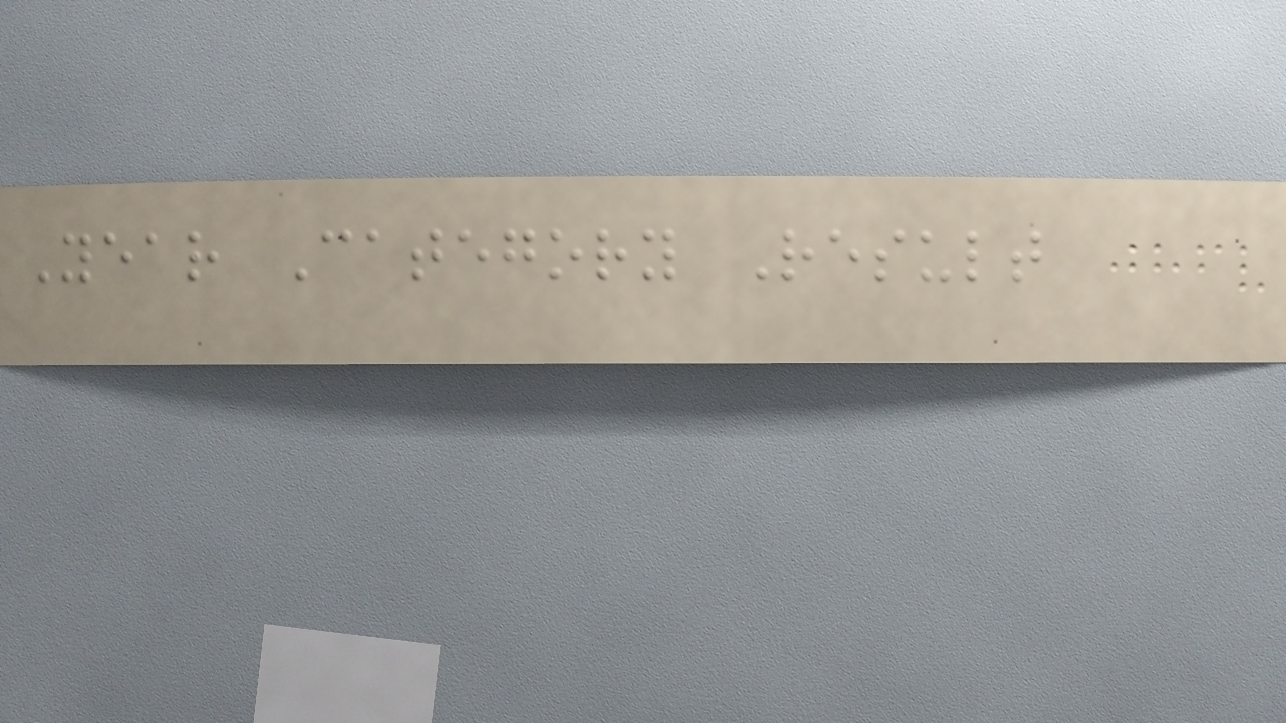Year Category Result
